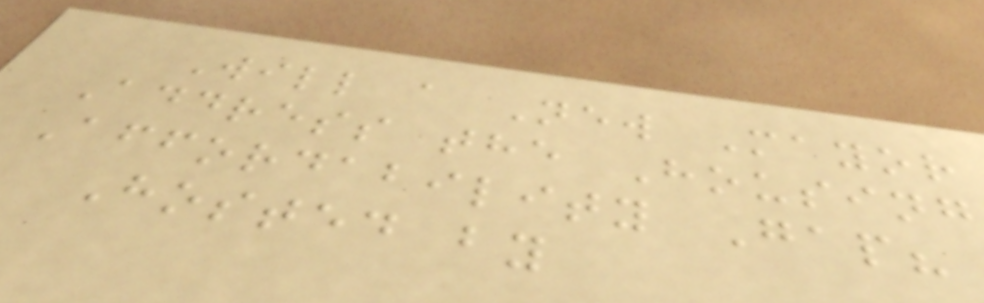Will a New Mayor
Address the Housing
Affordability Gap?
Hosted by
